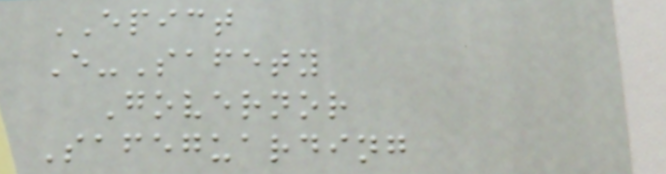EPICT
E-Safety
Governor
Safeguarding
